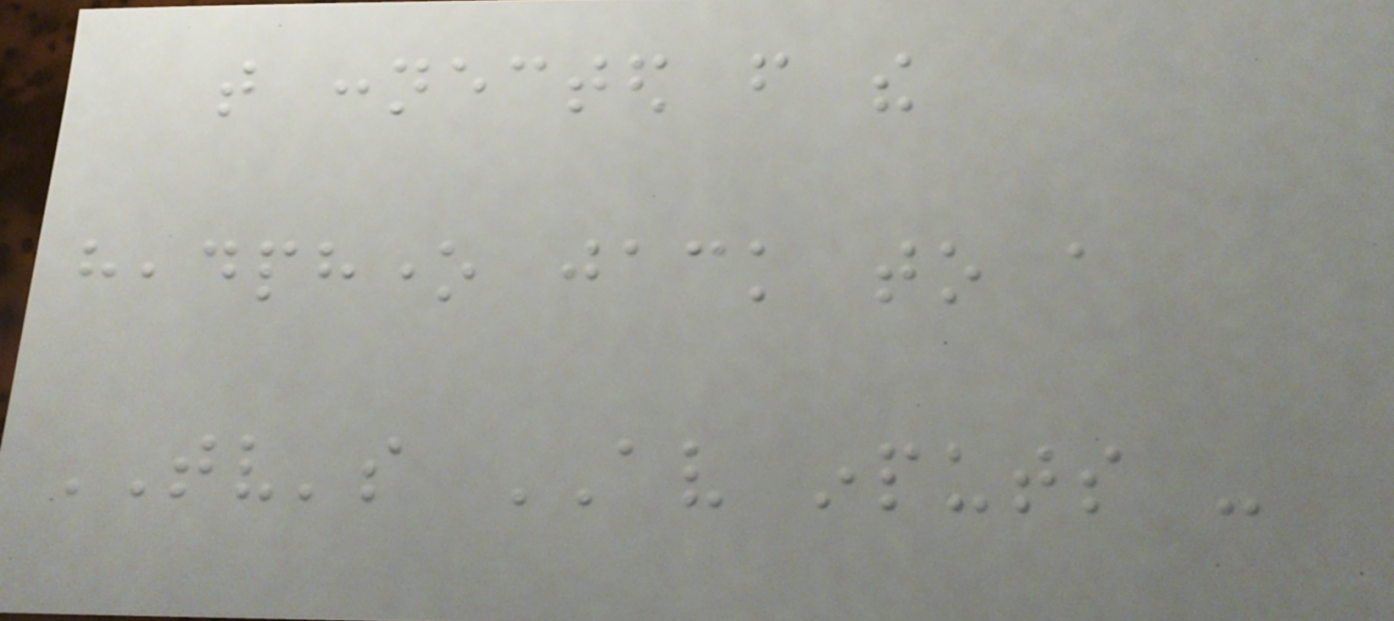that connected from the
headphone jack to a
TV's AV inputs -
